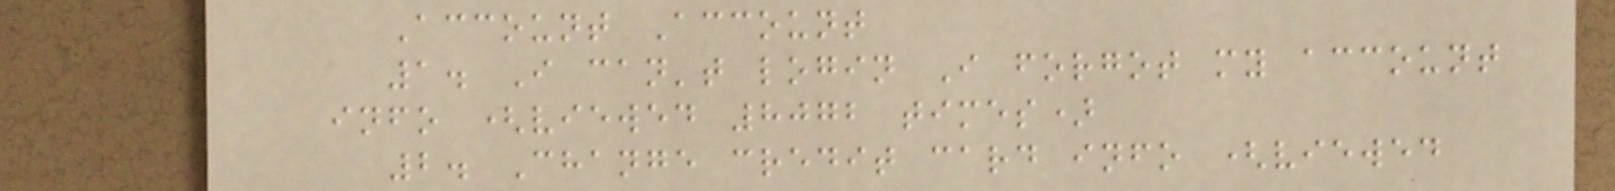Account Account
1. I can't login I forgot my account
info (viewed 8072 times)
2. Change credit card info (viewed
